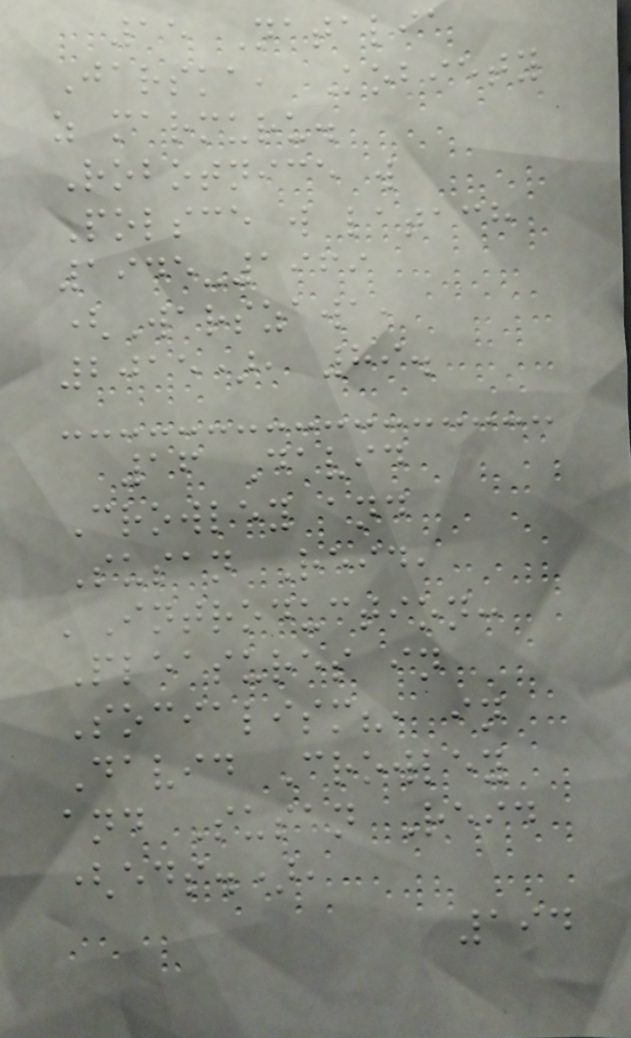15 Natalia
Jarska, Kobiety
z marmuru.
Robotnice w
Polsce w latach
1945-1969
(Warszawa,
2015), 89.
16 David
Crowley and
Susan Reid,
'Introduction:
Pleasures in
Socialism?, in
David Crowley
and Susan Reid
(eds.),
194
